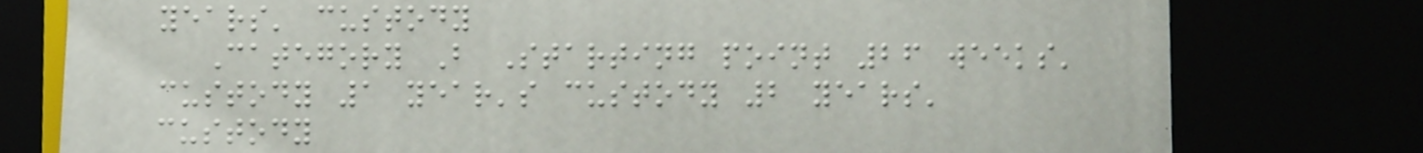years' custody
Category B Starting point 26 weeks'
custody 1 year's custody 2 years'
custody
